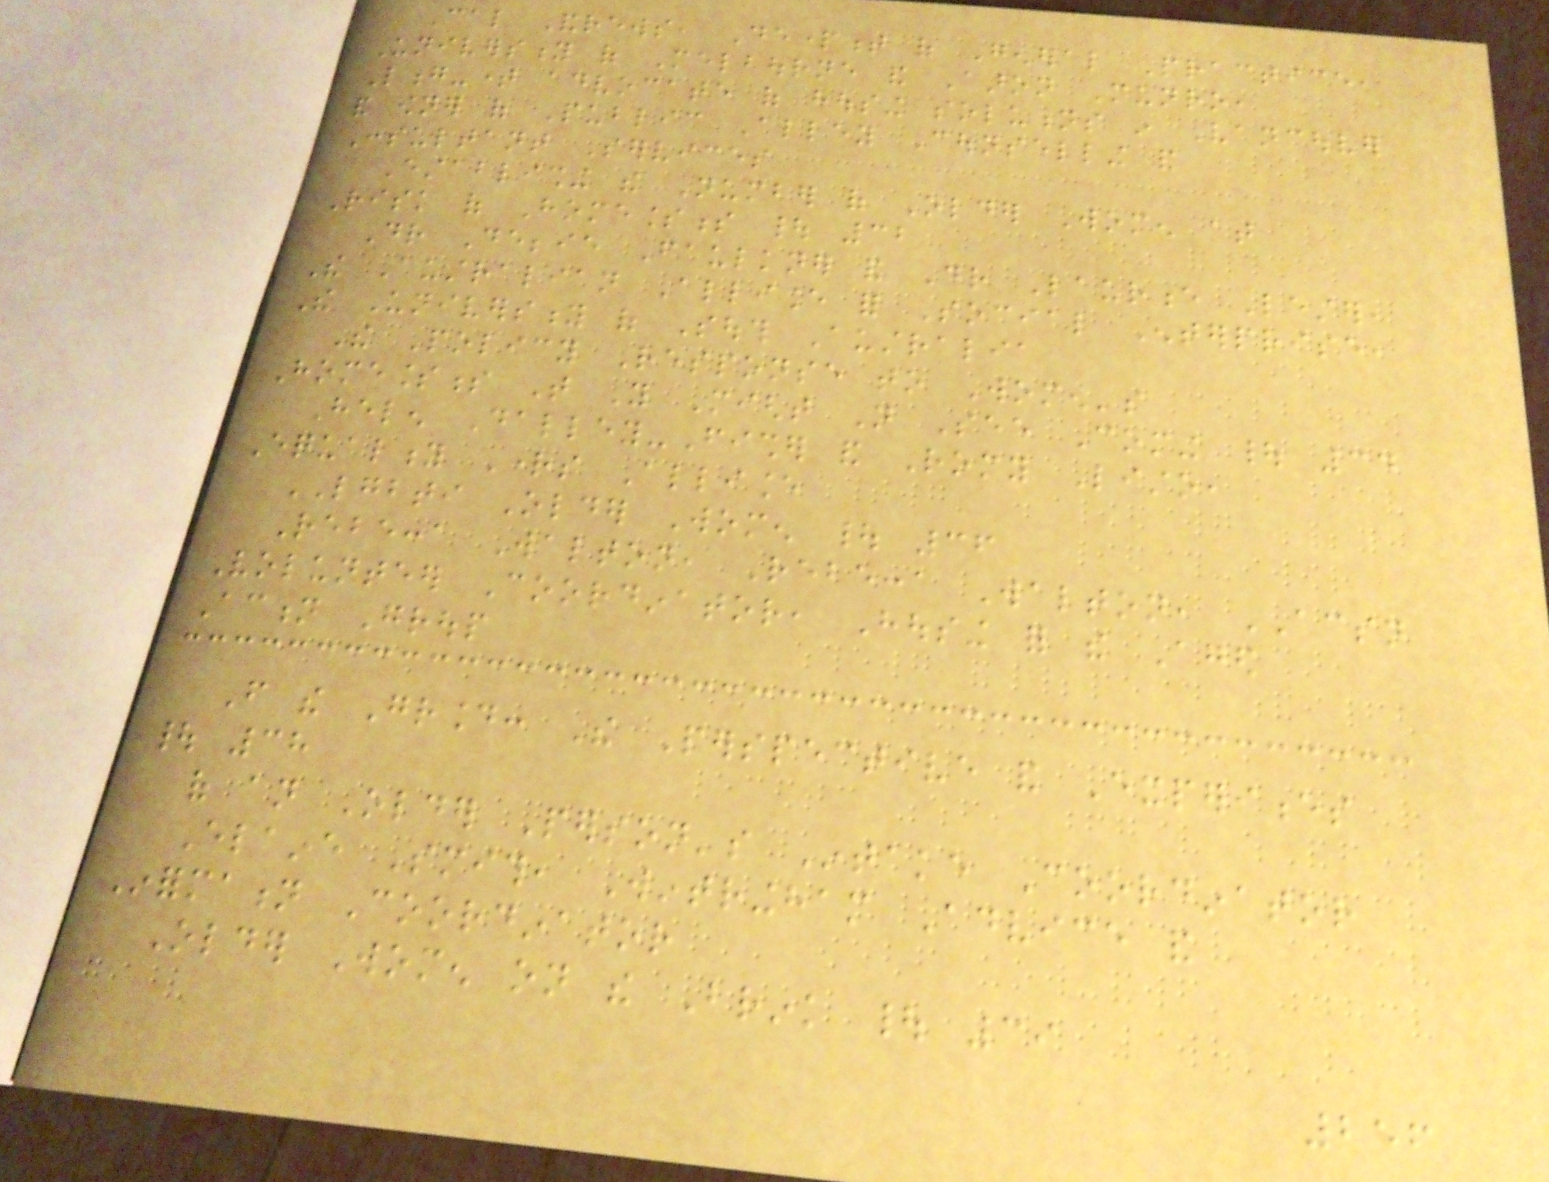Cal Andrews, Department of General Practice,
University of Melbourne and Aaron Munro,
Long-time advocate of housing solutions in Vancouver
and owner of Public Alley Counselling and
Consultant Services
Establishing the Number of Older Women at
Risk of Homelessness | 32
Dr Debbie Faulkner and Dr Laurence Lester,
The Australian Alliance for Social Enterprise,
The University of South Australia
The Policy Response to Women's
Homelessness That You Might Not See Coming | 34
Helen Dalley-Fisher and Romy Listo,
Equality Rights Alliance
LGBTI Older Women | 36
Rebecca Walton, Rebecca Walton, ACSN
Volunteer Coordinator, Housing for the Aged
Action Group
From the Ground: The Perspective and Experiences
| 38
of an Older Person's Intake Coordinator
Elaine Smith, Wintringham Advice and
Information Coordinator
Older Women on the Brink | 39
256
